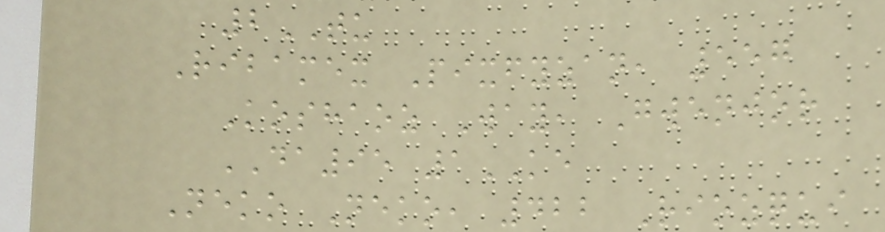2TU
Ribamex Pixfyzan, 557
Koshaoz Way, Gwenjor
DA95 1KE
Neko Neko, 422 Riozqui
